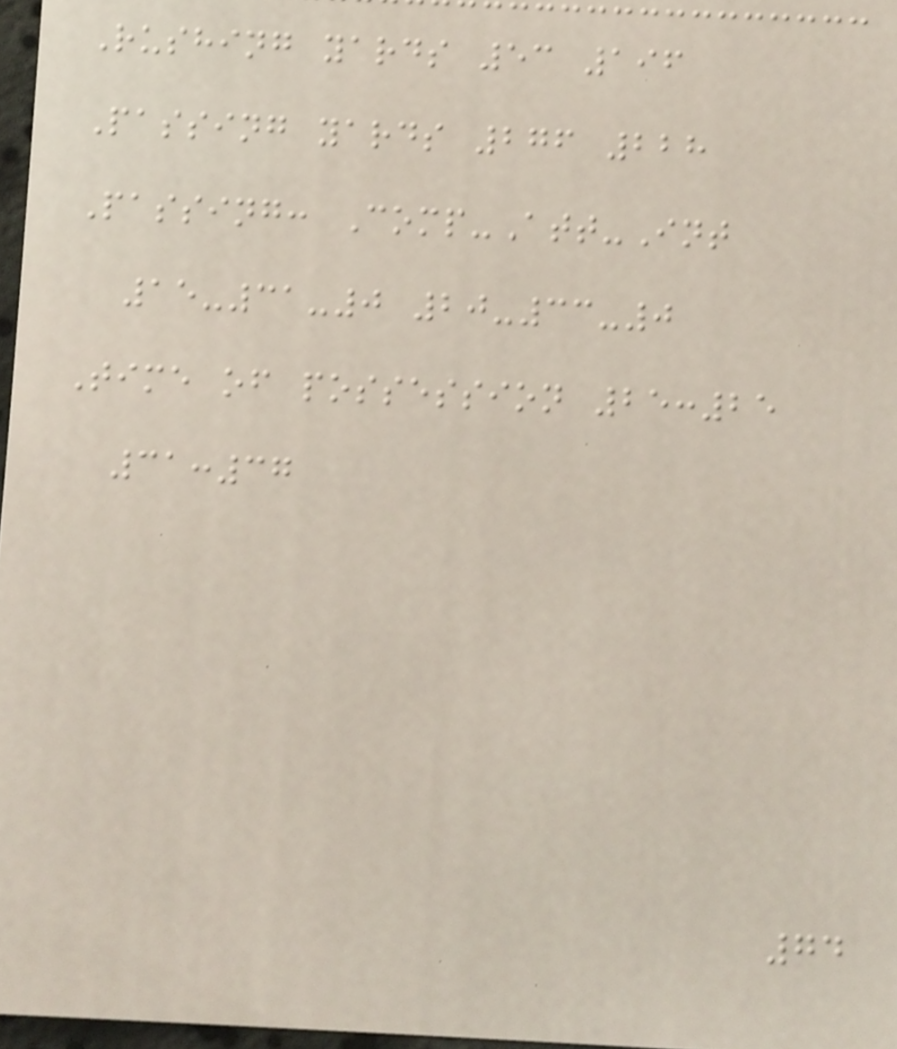Rushing yards 53 196
Passing yards 276 228
Passing: Comp-Att-Int
15-31-0 20-33-0
Time of possession 25:25
31:37
74
